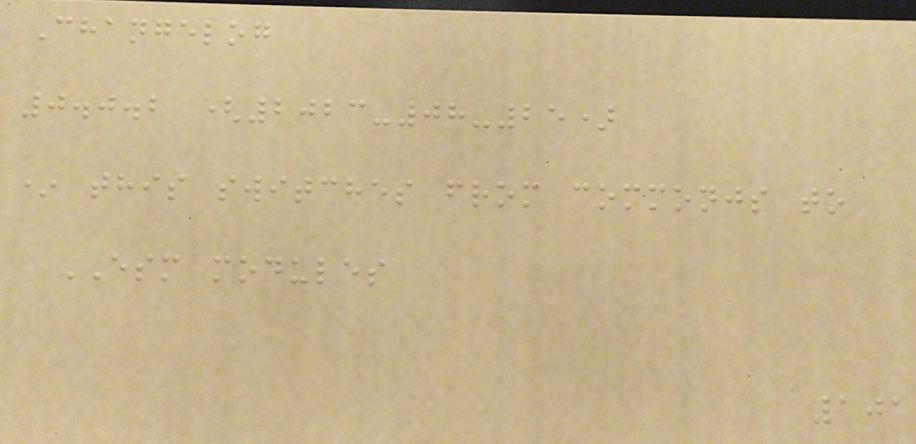Changelog
0.0.2 (2023-08-25)
* this switches from commonjs to
ESM modules
101
